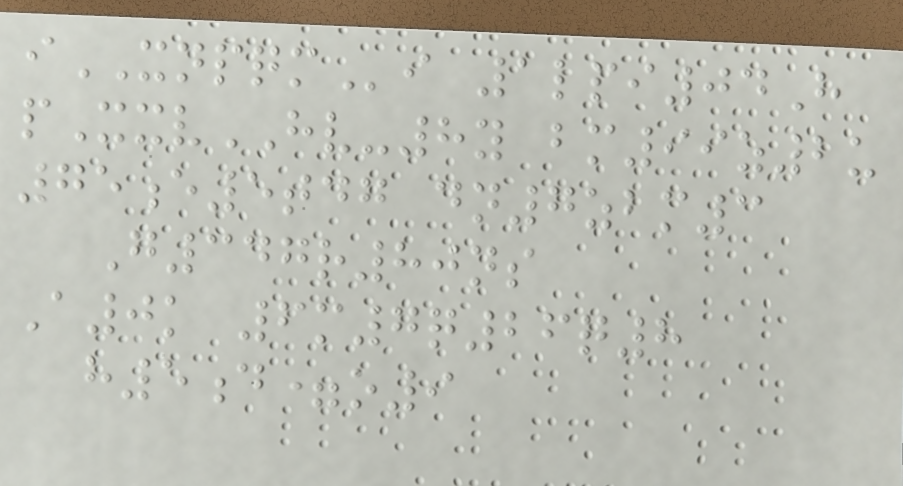iXNPQMi 1lpi04H
pXxvHV-8y bm99z2u
75e5tdg dn7zbm3
G347r80ns
A0k 6m7q26q8
h5d=o9
